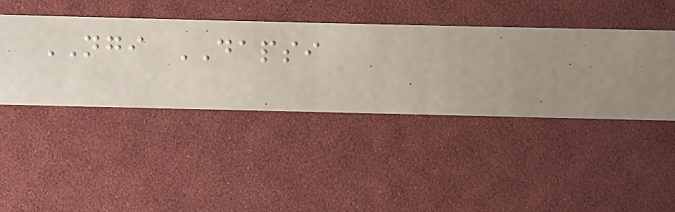NGI DAPSI
